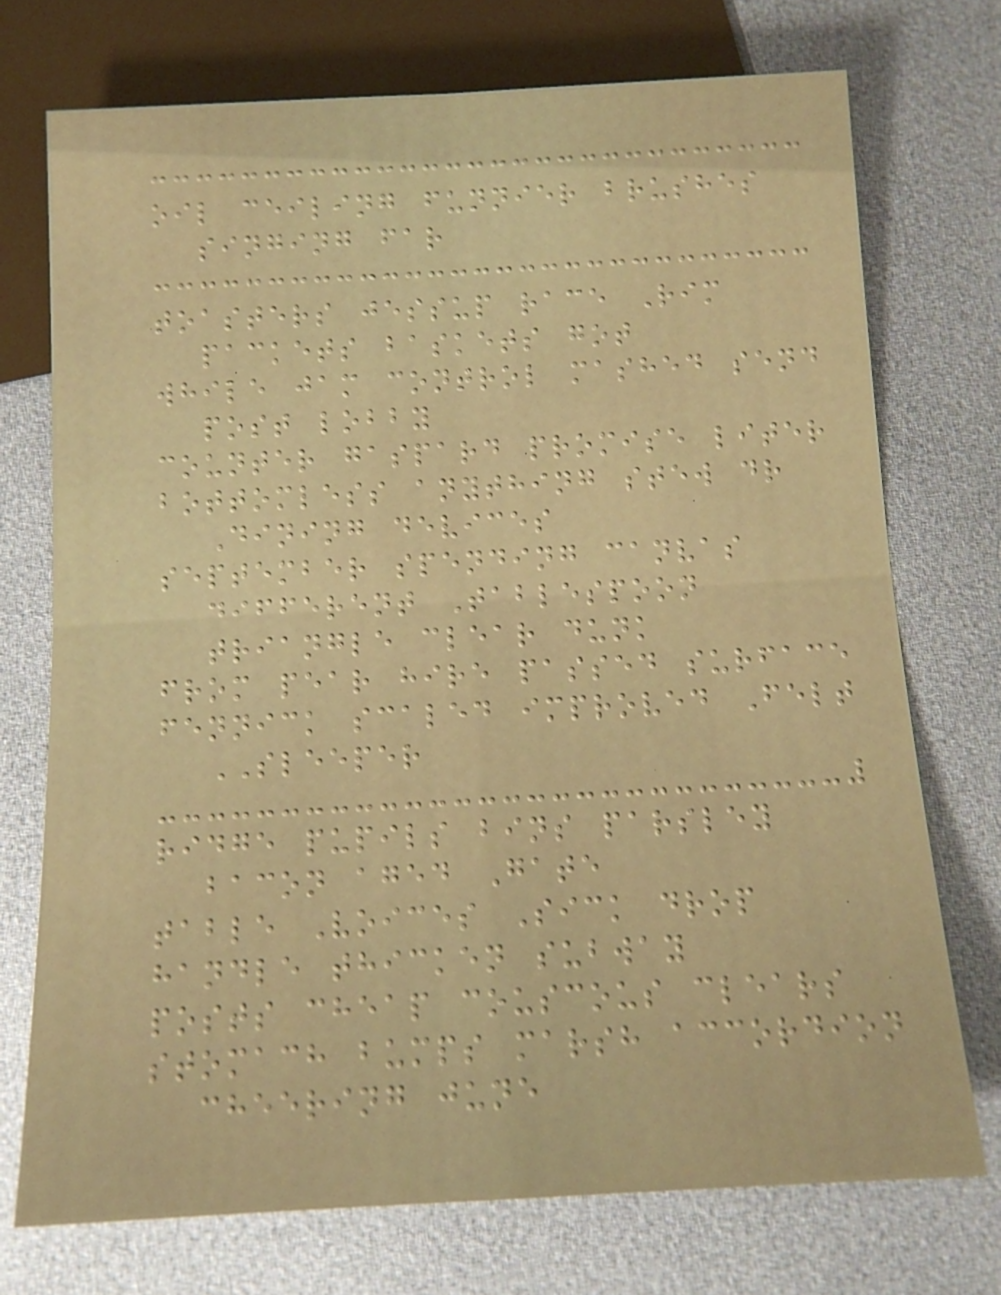oil ceiling funnier brushes
singing far
toasters jessup race Rim
packets baskets got
while jam control mashed send
post lobby
counter gaspard promise liter
bottomless anything stew dr
Dining devices
september spending canvas
different Tablespoon
triangle clear dunk
from pear hire passed surface
fennick scaled improved Felt
SLEEPER
ridge pupils bins parsley
bacon aged Gate
table Voices Sick drop
handle thicken subway
posts cheap couscous clears
stomach bumps marsh accordion
cheering june
